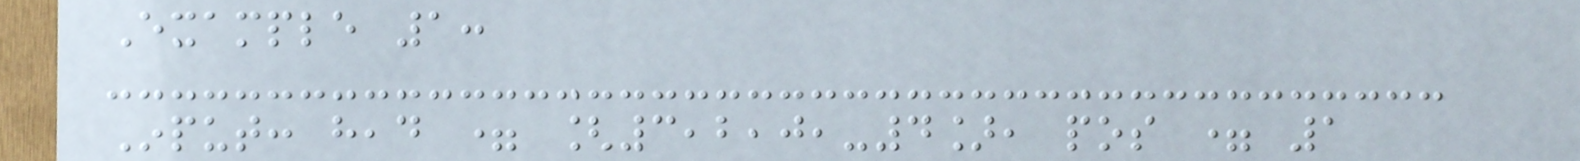Example 1:
Input: head = [3,2,0,-4], pos = 1
